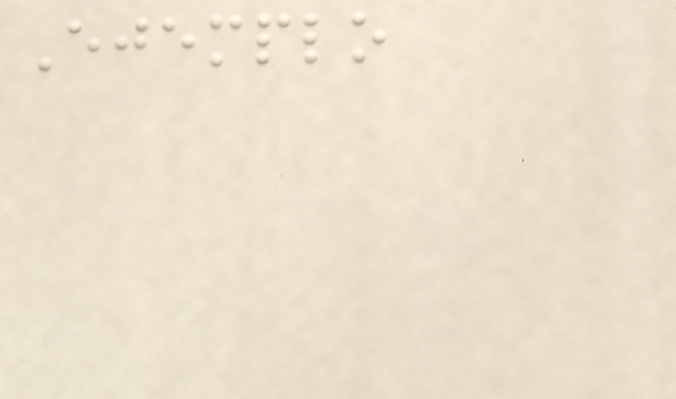Ejemplo
